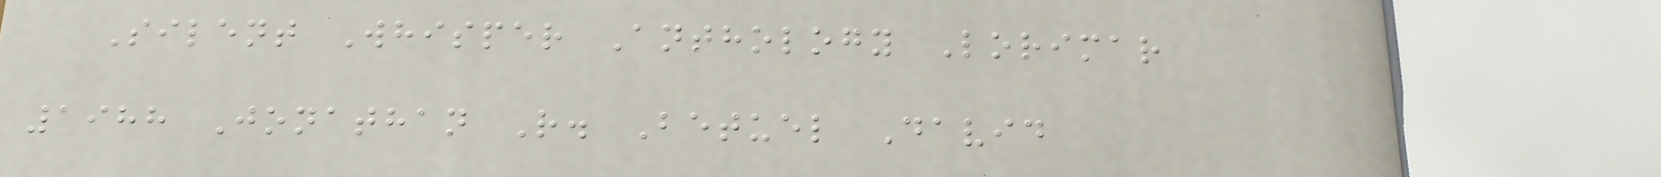Silent Whisper Anthology Lorimar
1988 Jonathan R. Betuel David
